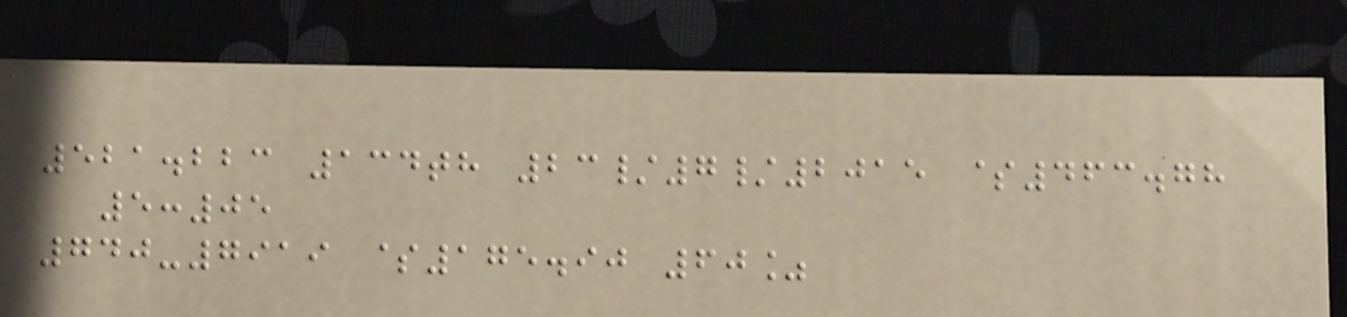521.223 134th 23/7/2015 $463.78
5:05
740-7919 $175.90 60%
